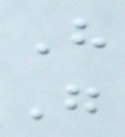H
G
